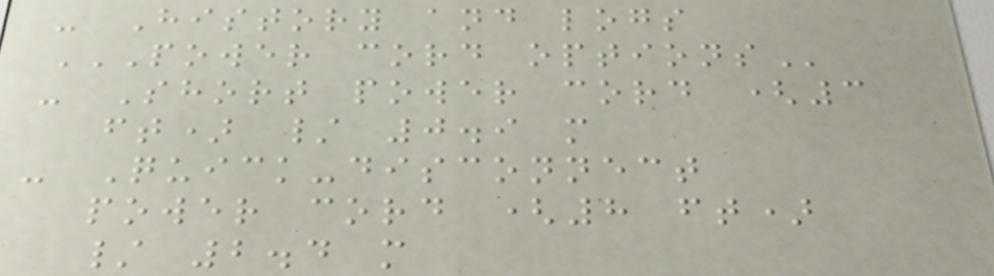- History and logs
POWER CORD OPTIONS
- Short power cord (3
ft) / 0.9 m
- Quick-disconnect
power cord (8 ft)
/ 2.4 m
